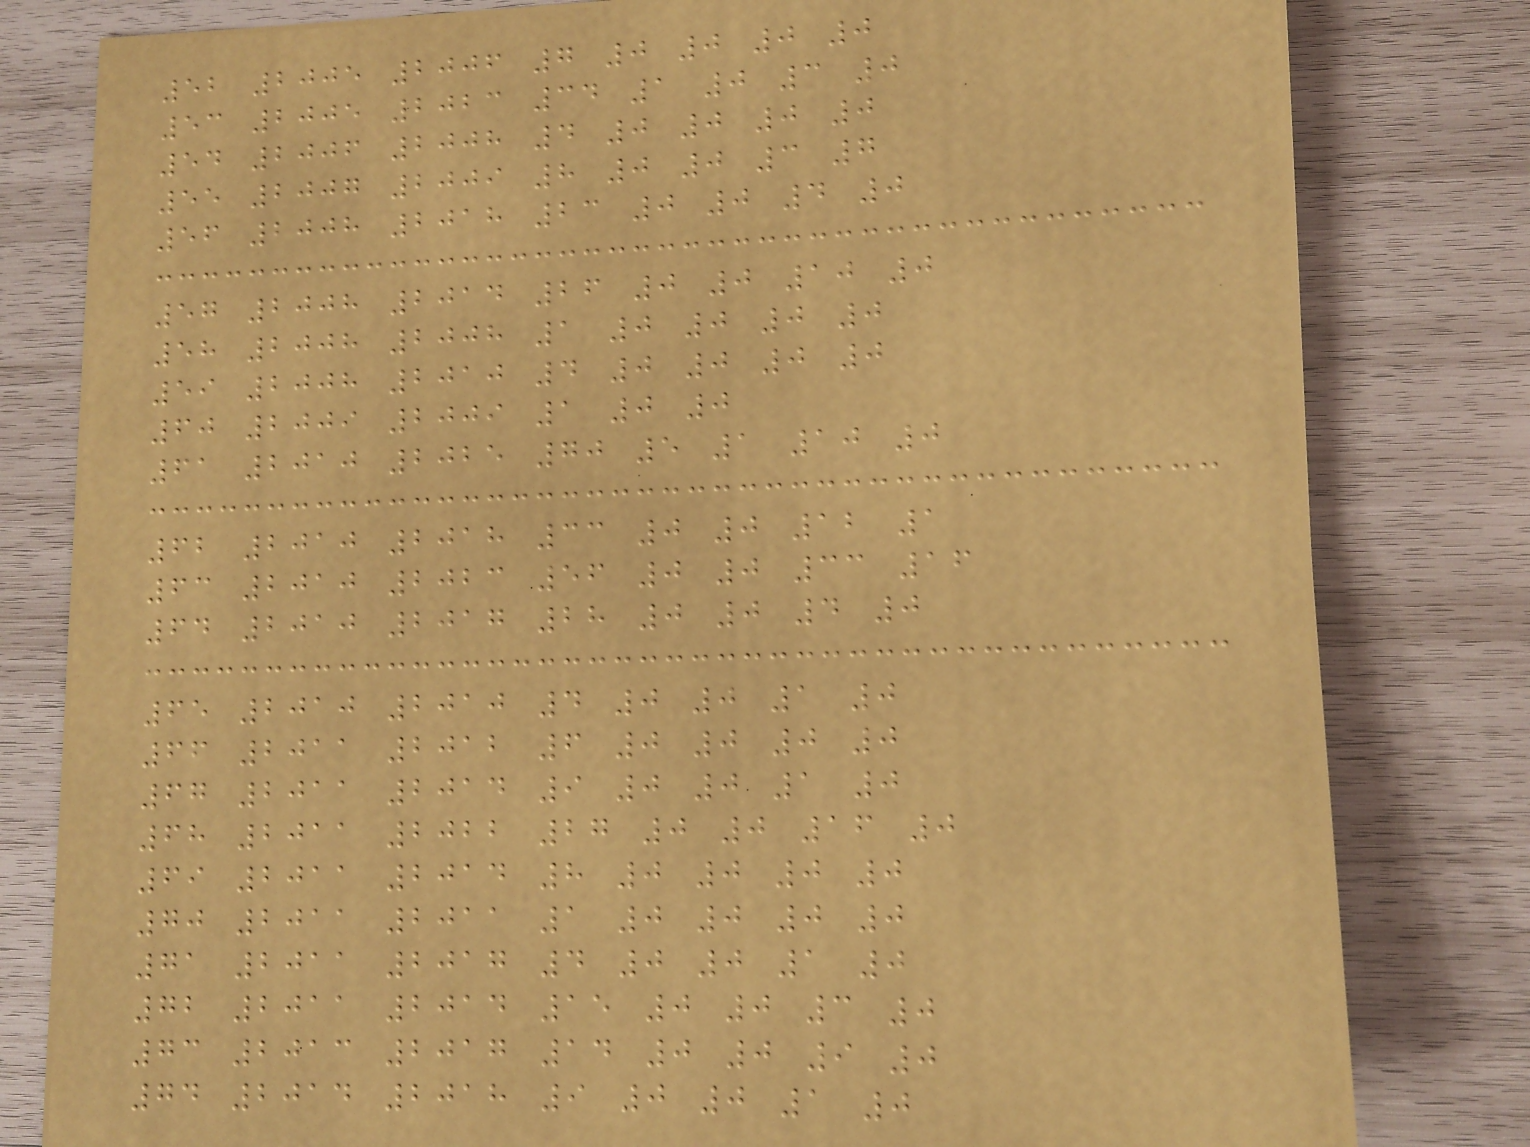52 2005 2006 7 0 0 0 0
53 2005 2023 34 1 0 3 0
54 2006 2008 4 0 0 0 0
55 2007 2009 8 0 0 3 7
56 2008 2018 23 0 0 4 0
57 2008 2014 26 0 0 10 0
58 2008 2008 1 0 0 0 0
59 2008 2010 4 0 0 0 0
60 2009 2009 1 0 0
61 2010 2025 70 5 1 10 0
62 2010 2018 33 0 0 12 1
63 2010 2023 56 0 0 33 16
64 2010 2017 28 0 0 4 0
65 2010 2010 4 0 0 1 0
66 2011 2012 6 0 0 0 0
67 2011 2014 9 0 0 1 0
68 2011 2022 27 0 0 16 0
69 2011 2014 8 0 0 0 0
70 2011 2011 1 0 0 0 0
71 2011 2017 4 0 0 1 0
72 2011 2014 15 0 0 3 0
73 2013 2017 14 0 0 9 0
74 2014 2018 9 0 0 1 0
